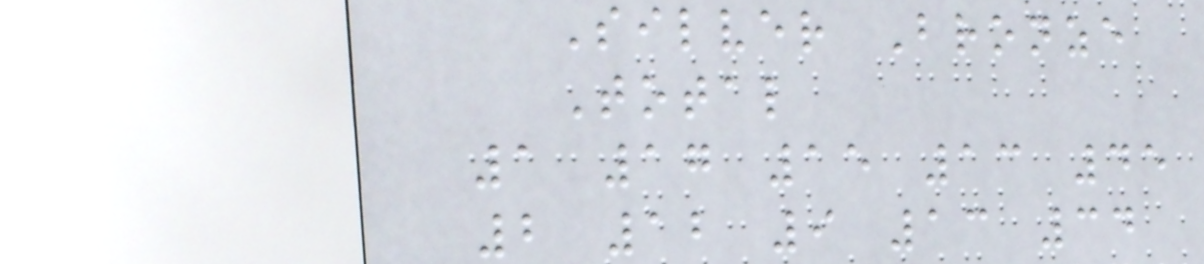Silver Bronze
Total
1 17 15 13 45
2 12 9 13 34
